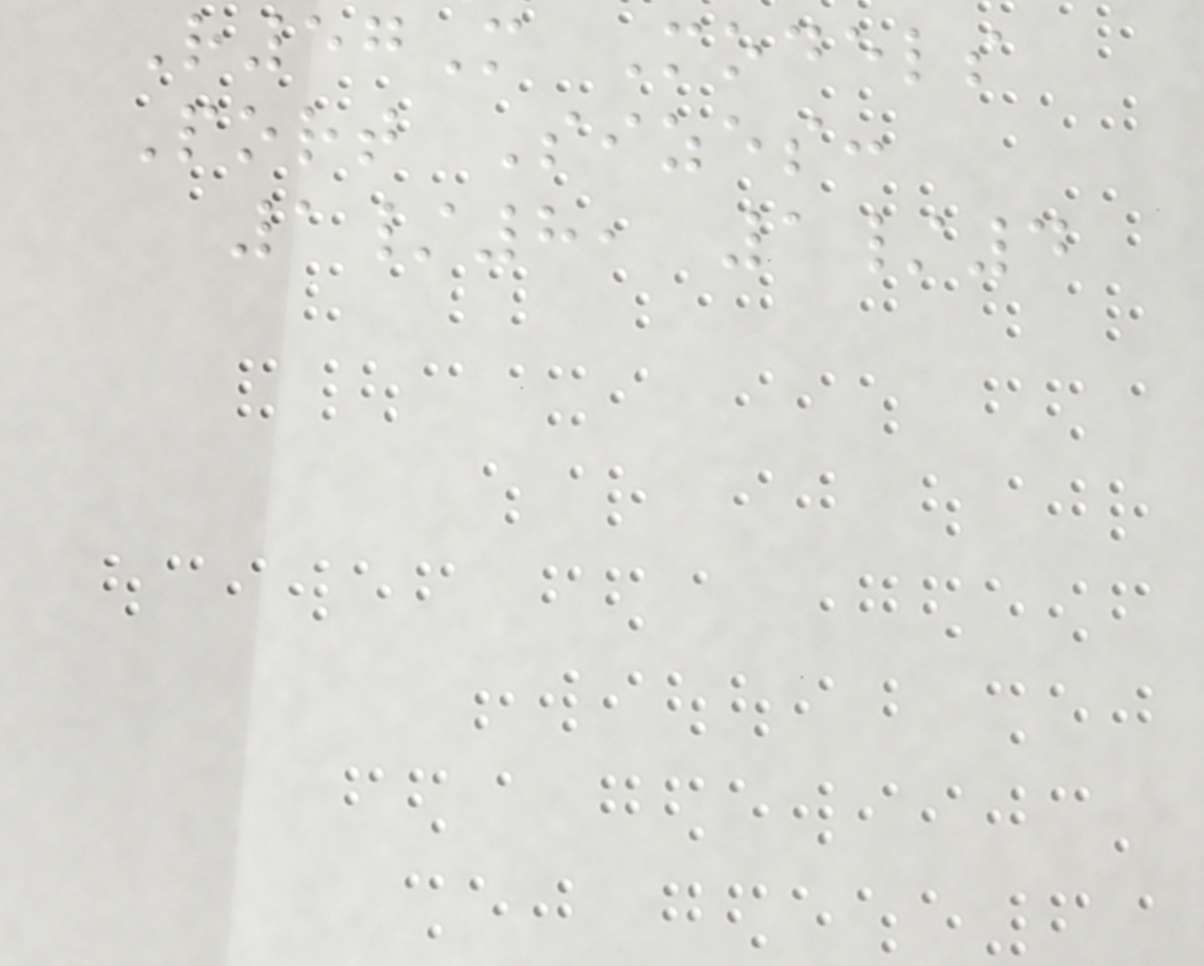R57M Models
Port Sizes:
1/8, 1/4
